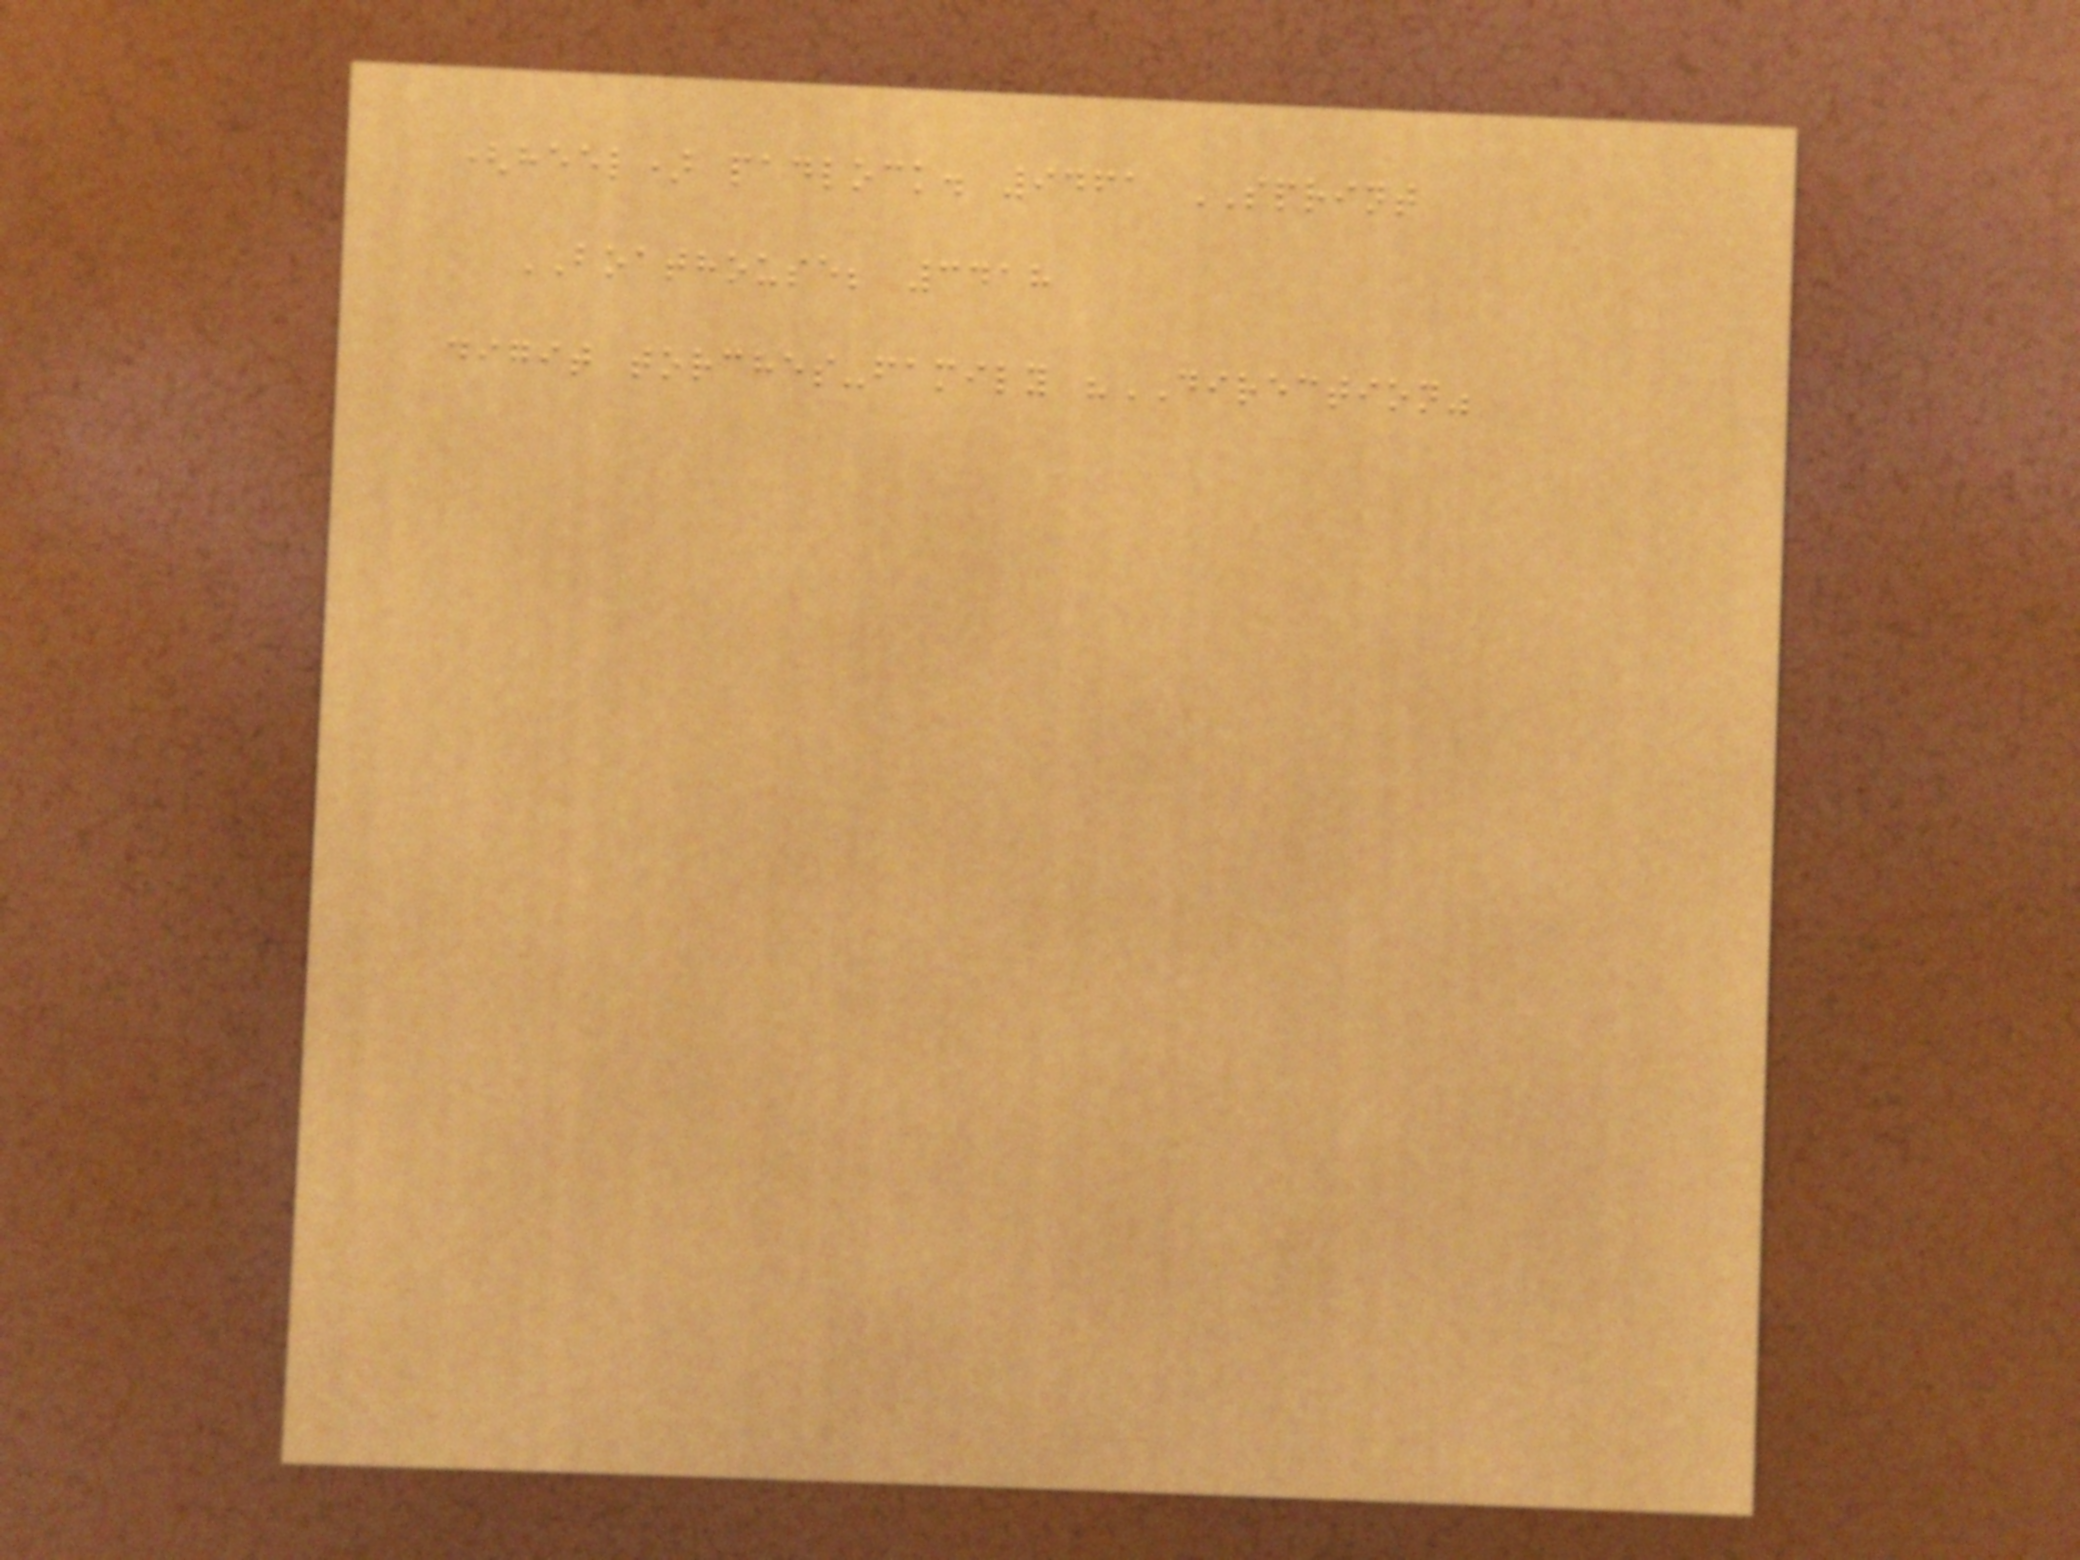(heel) padlock. 9461 SPRINT
BOATHOUSE; 3418
digit torches-family "DIRECTION"
